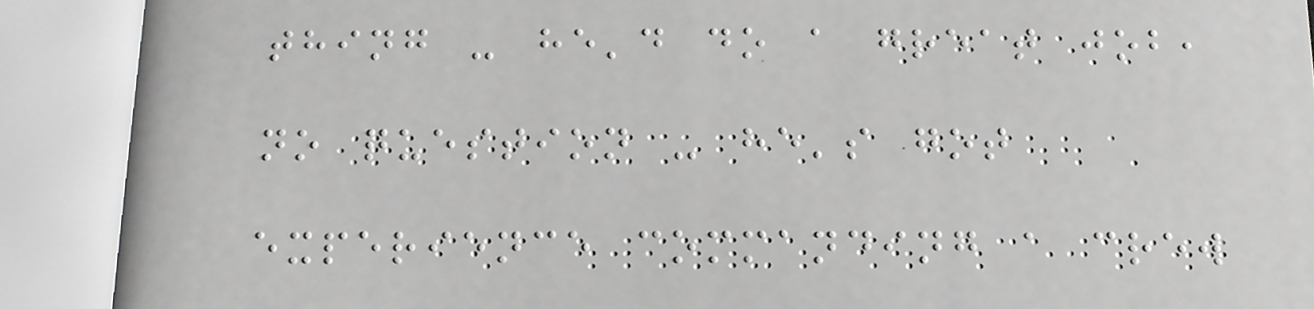thing - he'd do a great job,
no question - he's got
experience commanding a crew
